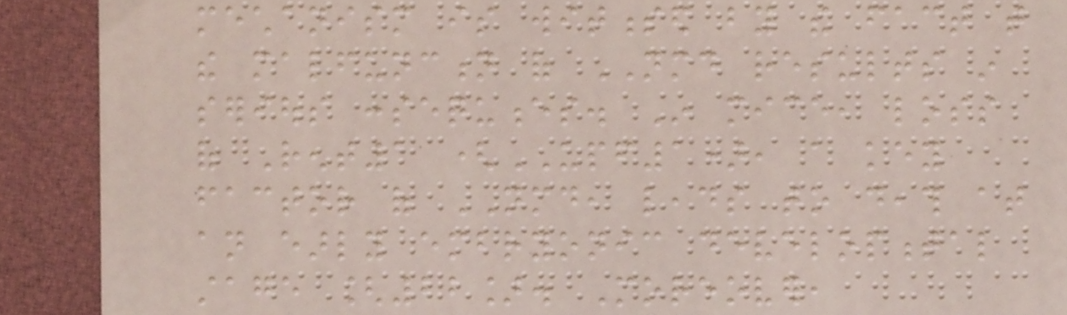mechanism is witnessed by the fact that
the malfunction of NMD results in
serious consequences. In mice, loss
of Rent1 (UPF1), a key
factor of NMD, leads to death at
an early embryonic developmental
stage [22]. Moreover,
